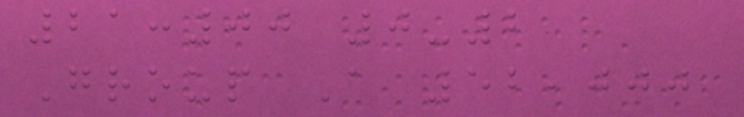21:00 0-2
Group A 52,000
